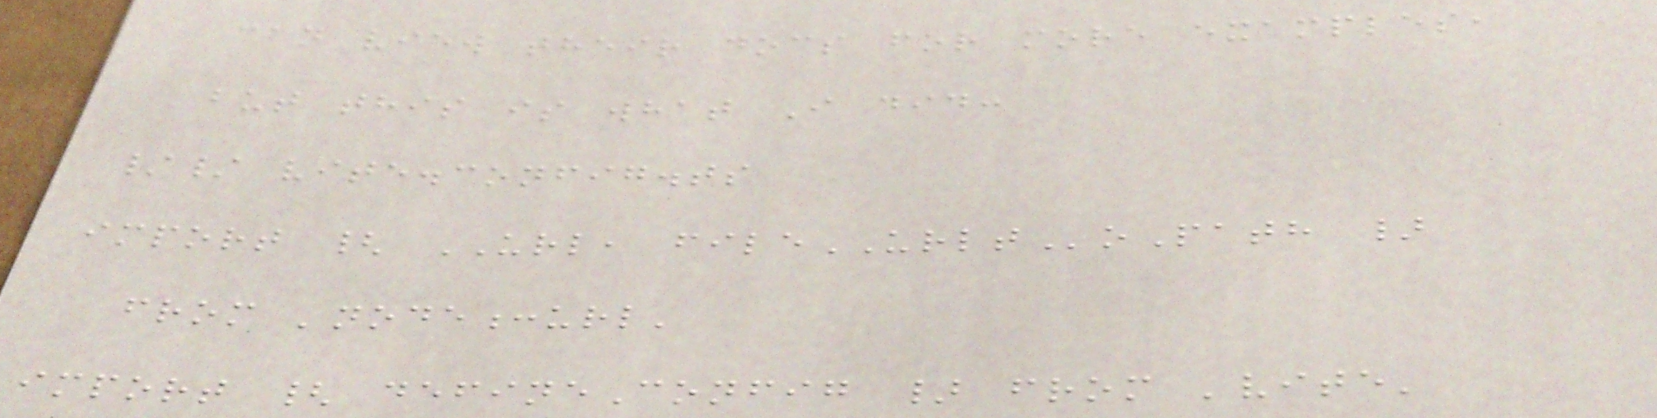can view their docs for more examples,
but this is what I did:
// vite.config.ts
import { URL, fileURLToPath }
from 'node:url'
import { defineConfig } from 'vite'
